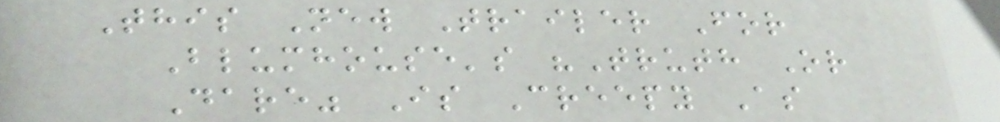This New Trailer For
Blumhouse's "Truth Or
Dare" Is Creepy As
